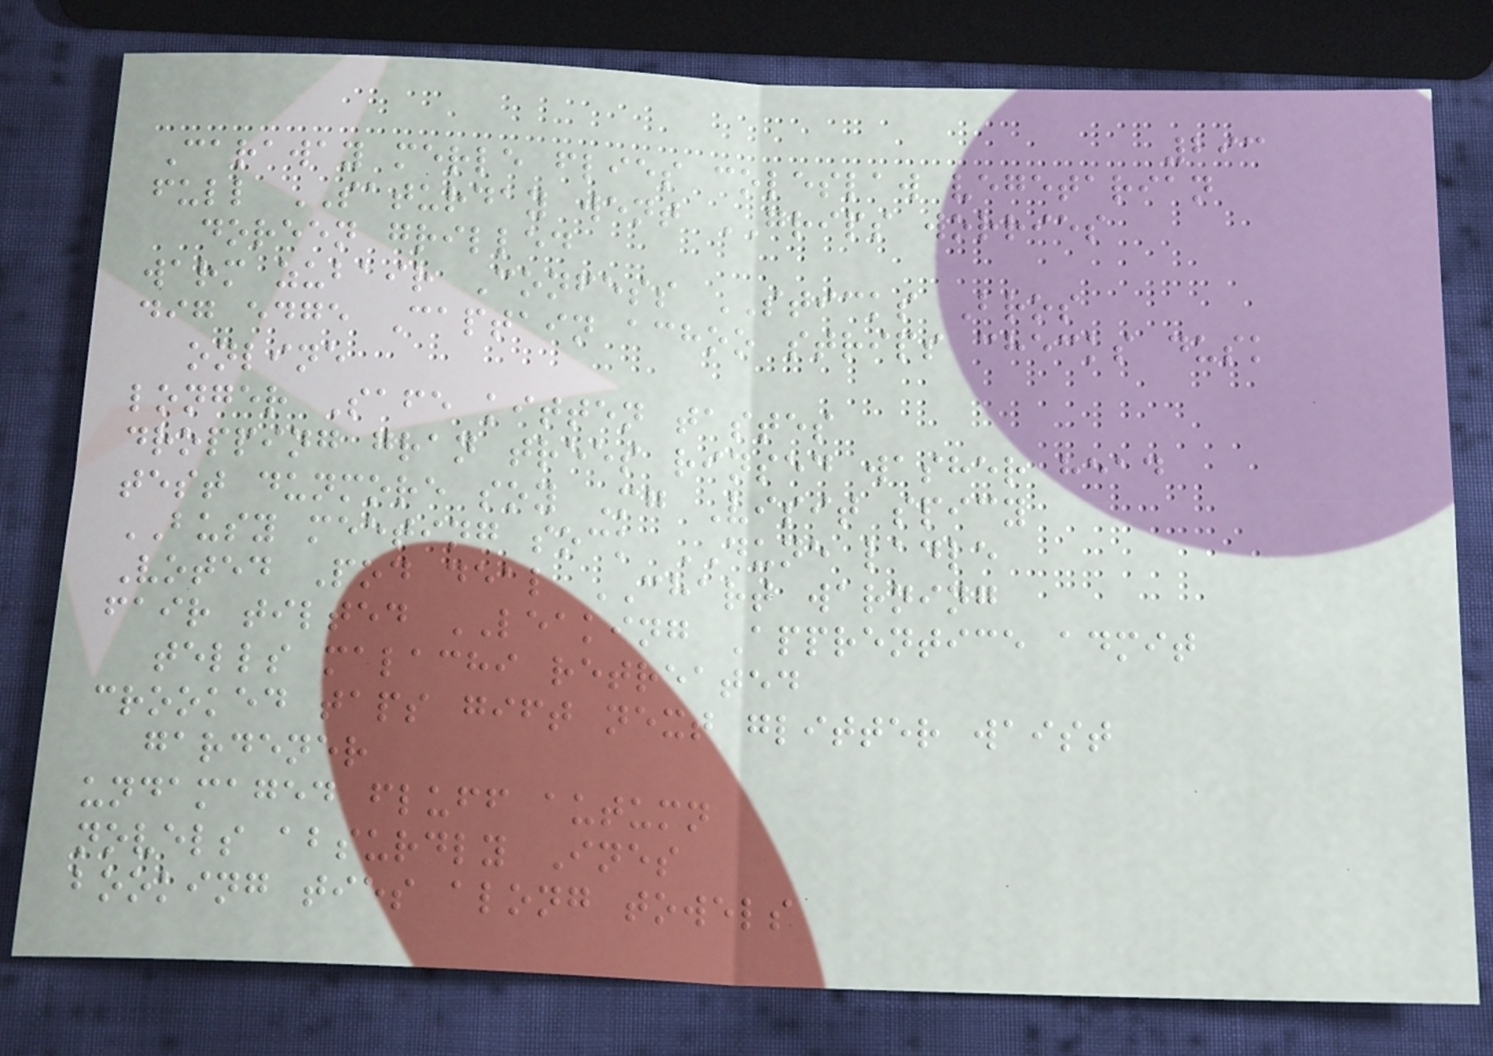293
Caraway merle flies coleslaw vegetarian
full SATURDAY went GRIPS worries
doreen grilled
warm zubair Confess STICKS Bros
dig edge Captain achoo strips checks dusk
online
longer Safe kitten tastes
dropping gran trees rinsed washer head
test dunmore soy Mg Visit spicy
BUSY meeting sock DUNE ladle
Voted Pod deal CHART warning
fair tilted LEAKING Apprentice admit
tells malachi retreated
crooked taps gift next glitter waist
gardener
undamaged fluff autumn
novels absurdly Ines
booking ties along towels
